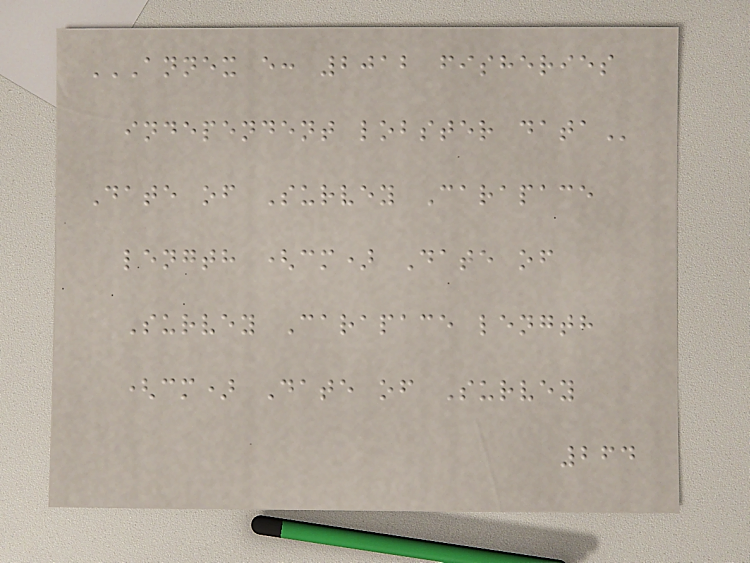ANNEX E: 2012 FISHERIES
INDEPENDENT LOBSTER DATA
Date of Survey Carapace
length (cm) Date of
Survey Carapace length
(cm) Date of Survey
264
